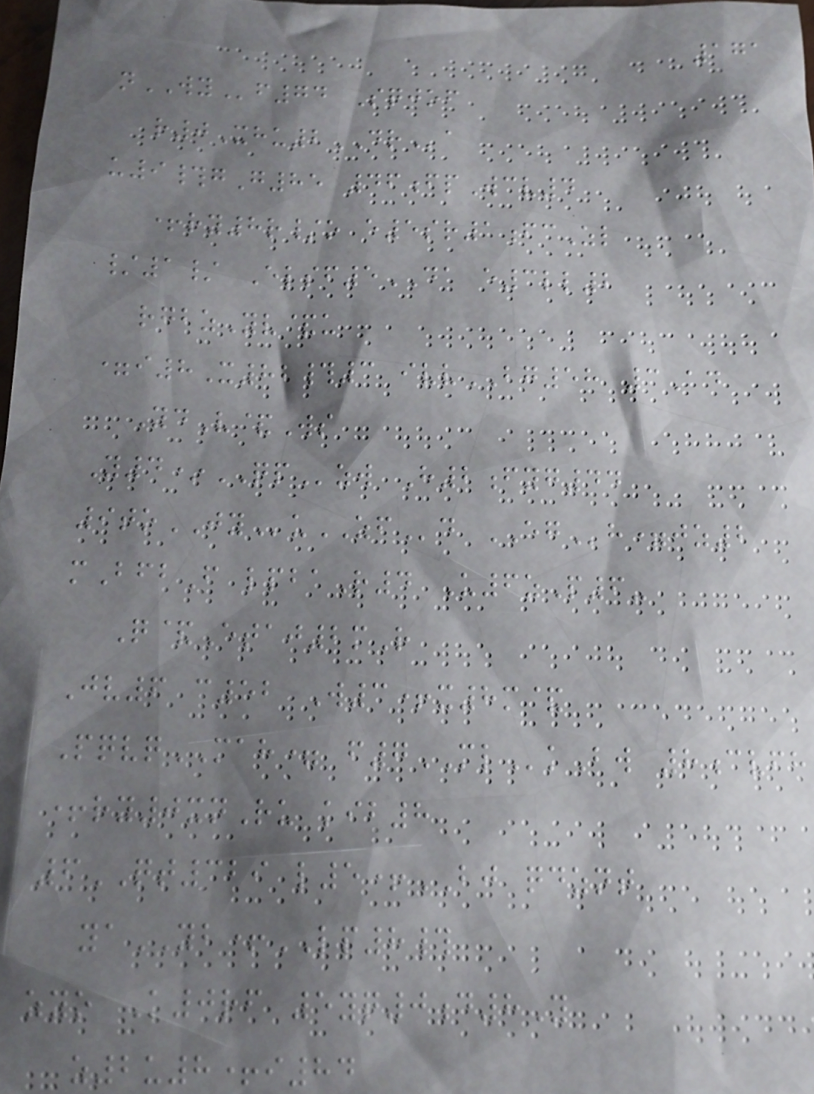171
nWYf74 Sqjof
r0Xhu2DRa
u9#gG85 46fpWcv4
+ry8r/o e5sr1fcZl
/1/ Elsf5DA e3ll2
rgbzYv&u
=i8X82#3 ivvBG58 3Ad
YdV&Ws
Y4*QPzw H2fyg44
9toJYuZFd EGh=jz2
mBfbF lpbaR4 U6zP6-
Q&Etaj2mR
Jv6 c52 W3+x8m&
PqvqMAH= f7MLkBw 8cvfh
+ry0xnRu kib8
6QT329 l5+BJ qdznt
yaYB+LP8#
zyo K0rf 5yq0d8Y
z2u8+i84
